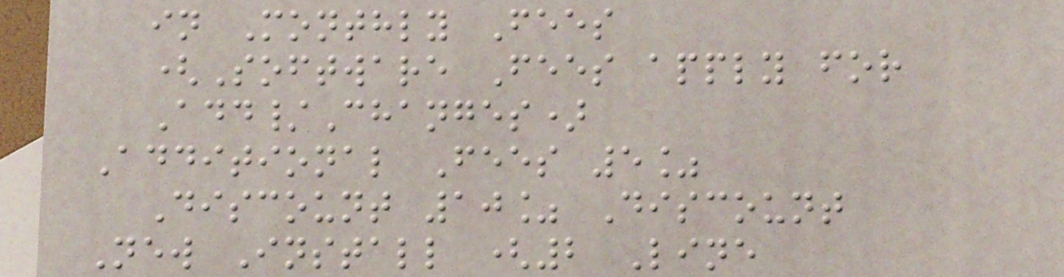in Monthly Fees
(Software Fees apply for
Add/Changes)
Additional Fees 5%
Discount 10% Discount
New Install (2 Line
